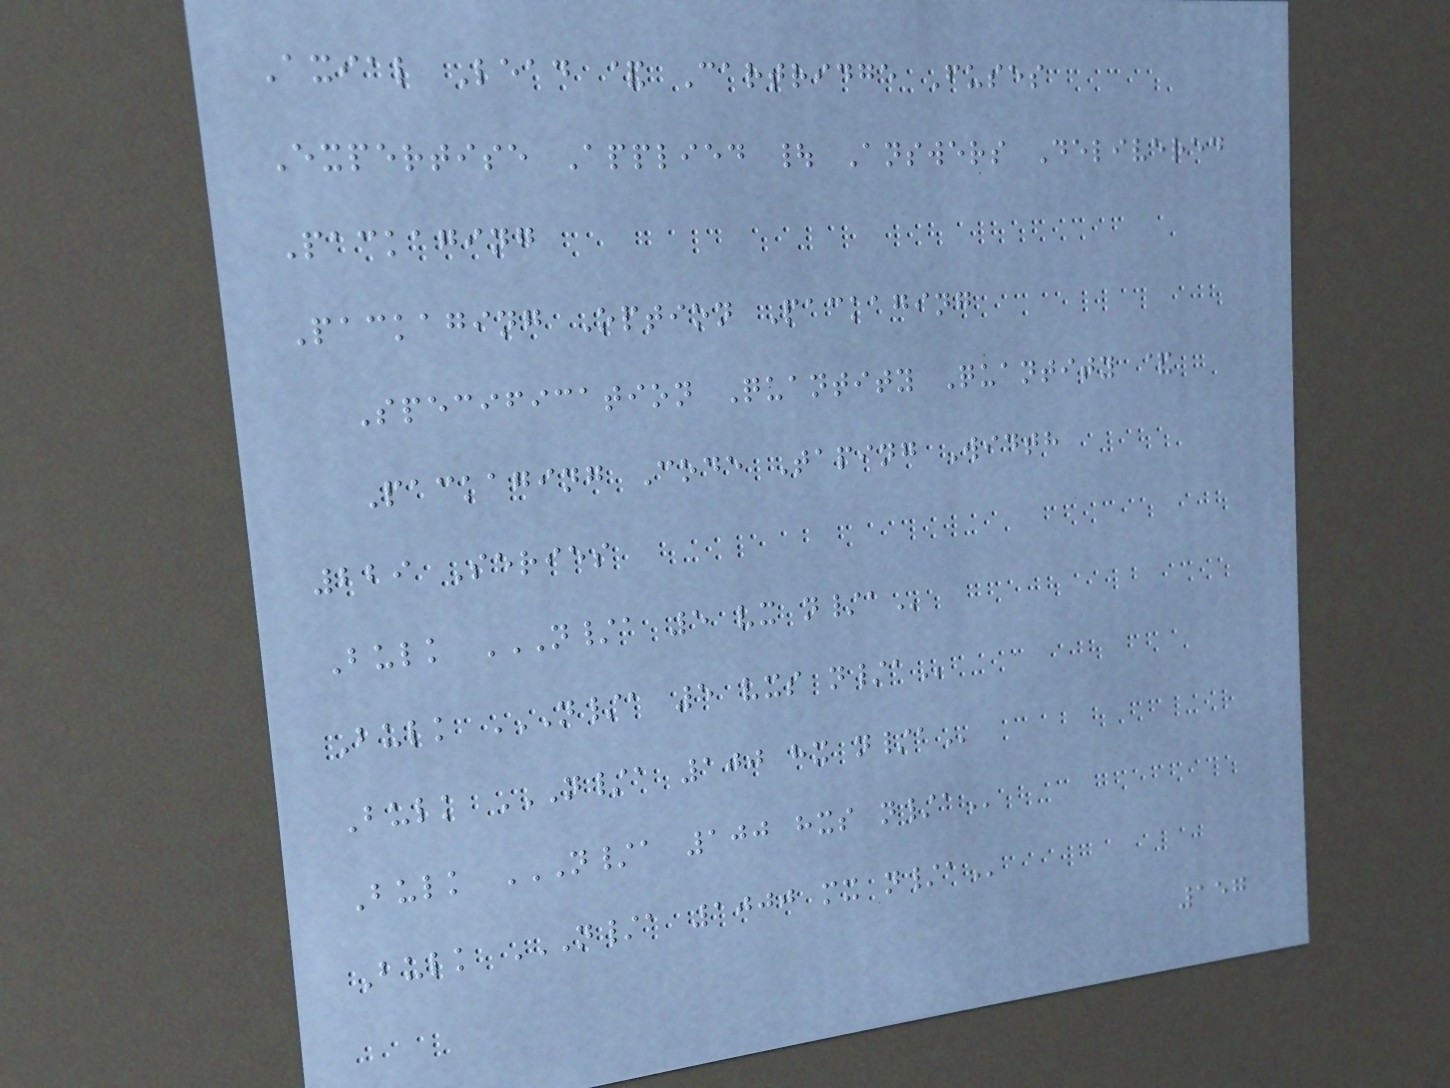Axial Lead & Cartridge Fuses
Expertise Applied | Answers Delivered
Packaging
Packaging Option Packaging
Specification Quantity Quantity &
Packaging Code Taping Width
229 Series
Bulk N/A 5 VX N/A
Bulk N/A 5 VXS N/A
Bulk N/A 100 HX N/A
Bulk N/A 100 HXS N/A
Bulk N/A 1000 MX N/A
157
